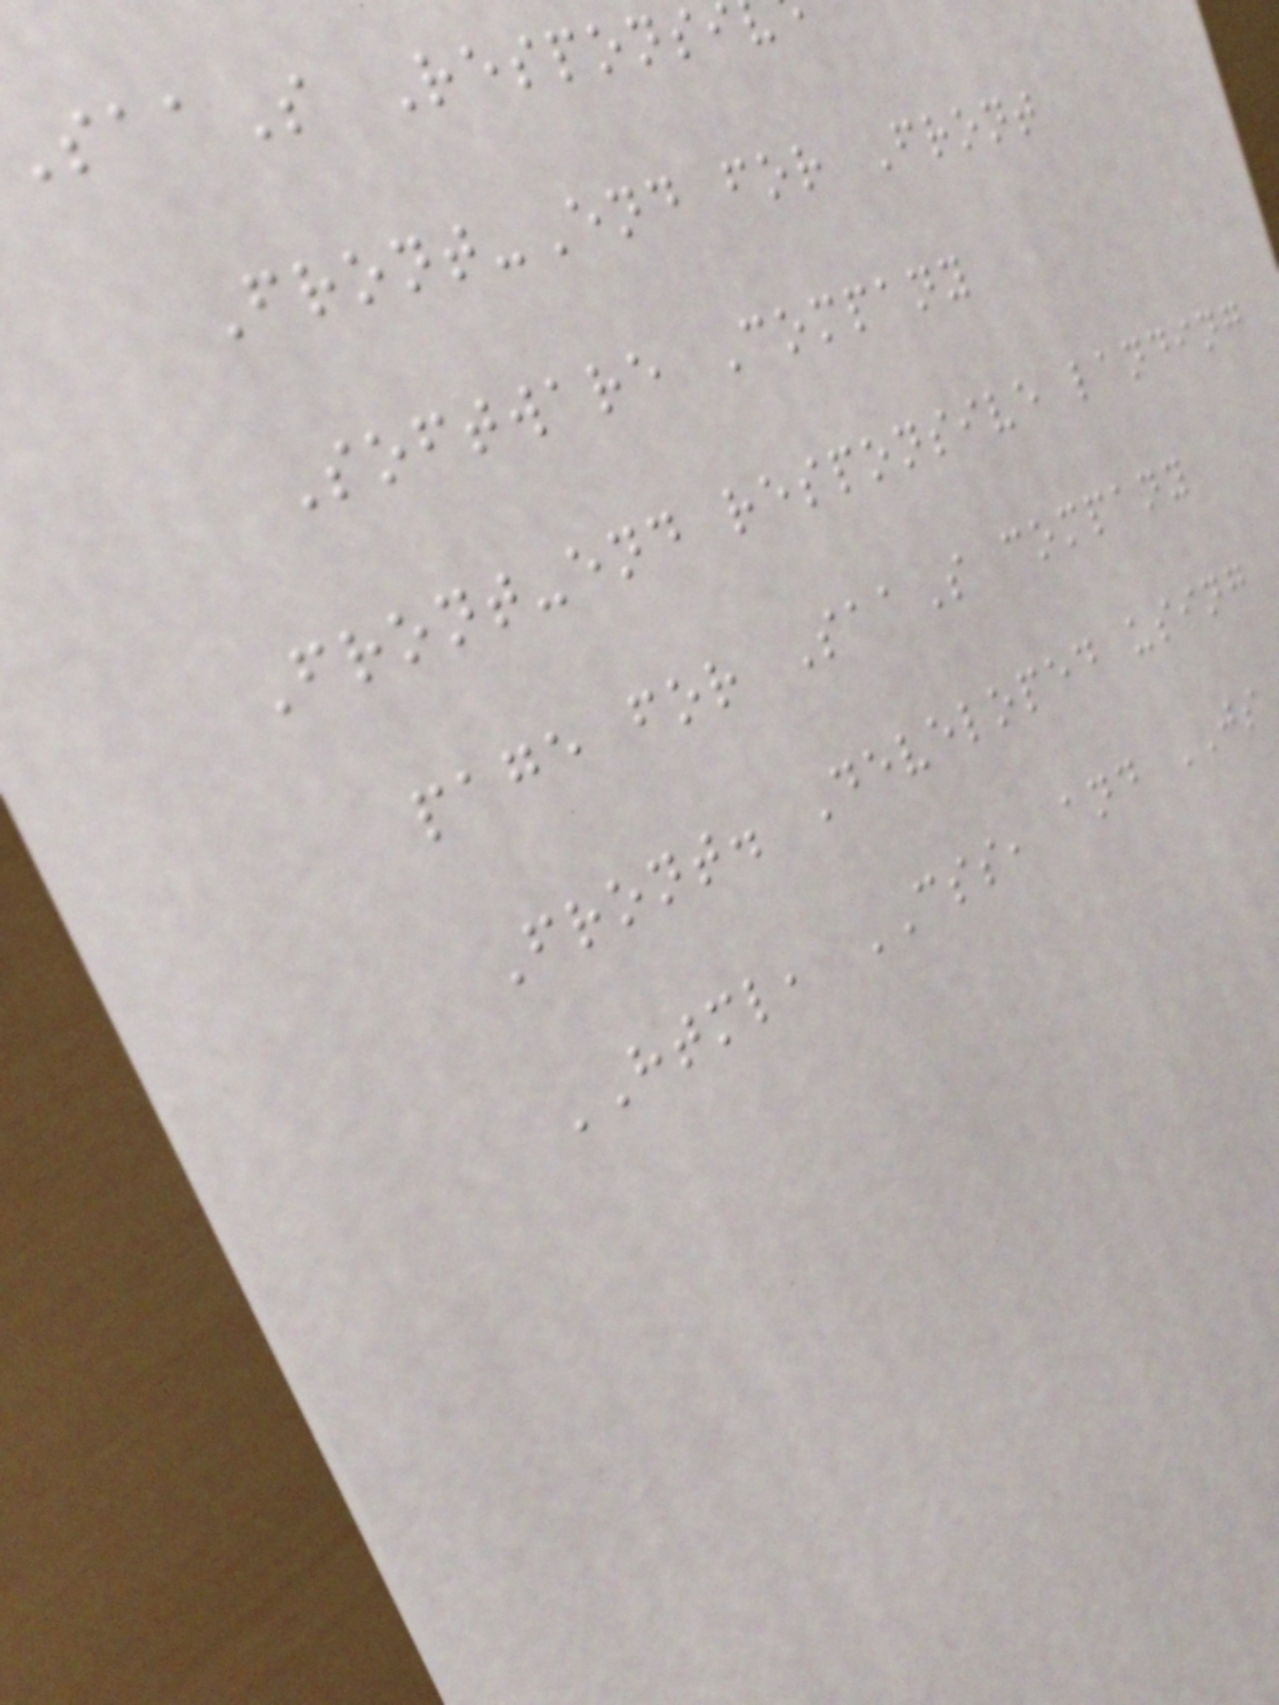aaS Responsi
Front-End for Front
Software Company
Front-end responsive landing
page for SaaS company
Front. Developed using
HTML, CSS, and JS
